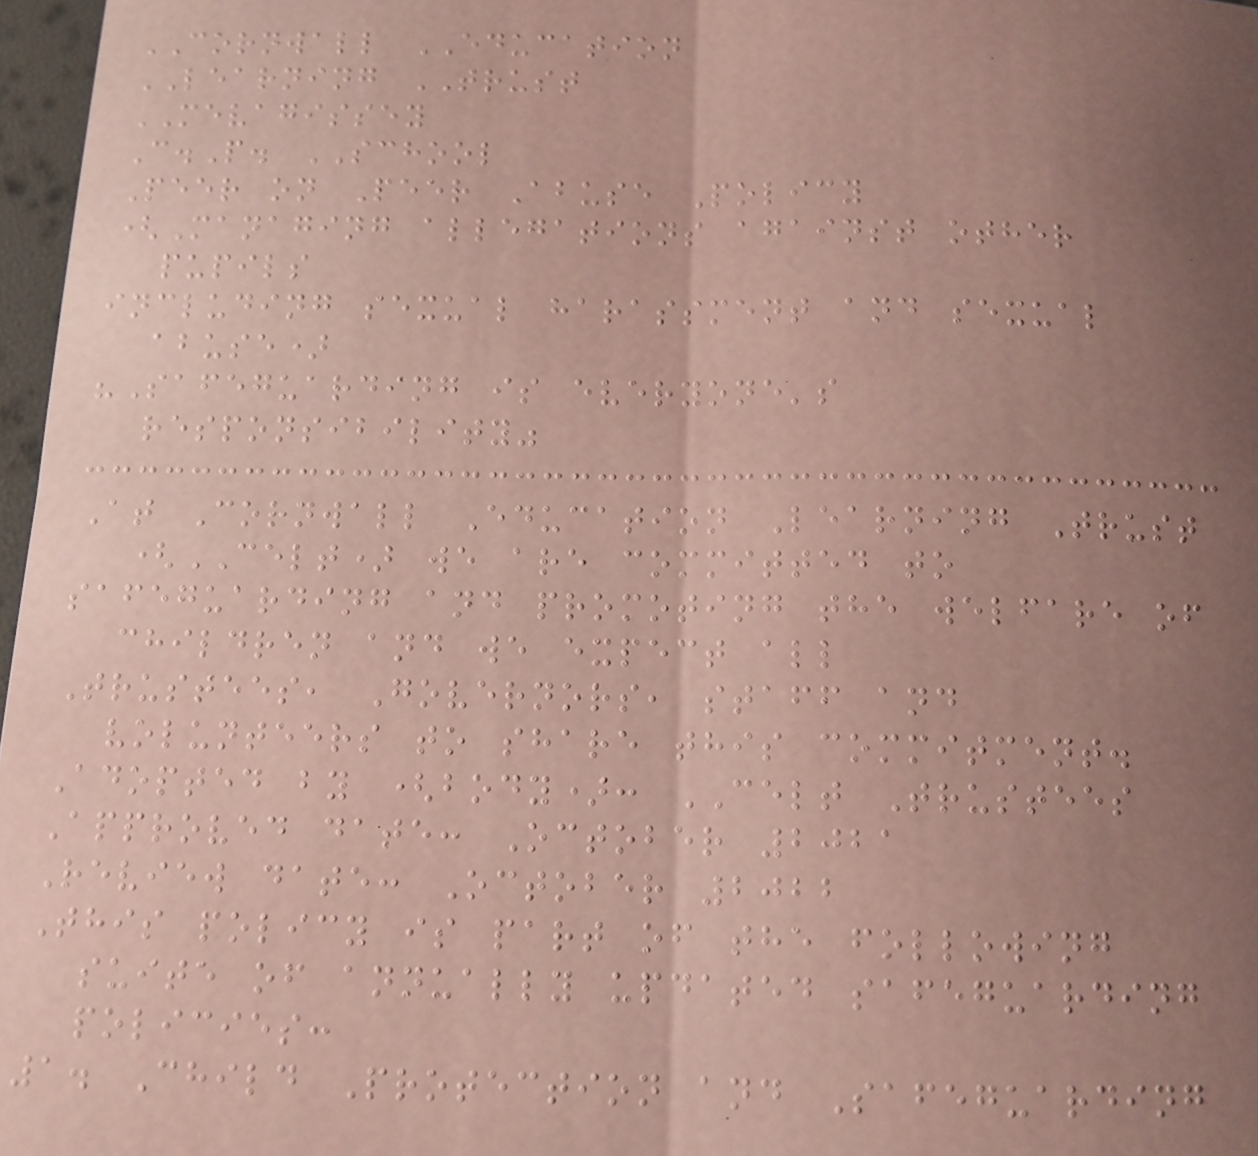CORNWALL EDUCATION
LEARNING TRUST
MEVAGISSEY
C.P. SCHOOL
Peer on Peer Abuse Policy
(Managing allegations against other
pupils
including sexual harassment and sexual
abuse)
"Safeguarding is everyone's
responsibility"
At Cornwall Education Learning Trust
(CELT) we are committed to
safeguarding and promoting the welfare of
children and we expect all
Trustees, Governors, staff and
volunteers to share this commitment.
Adopted by (body): CELT Trustees
Approved date: October 2021
Review date: October 2022
This policy is part of the following
suite of annually updated safeguarding
policies:
1. Child Protection and Safeguarding
